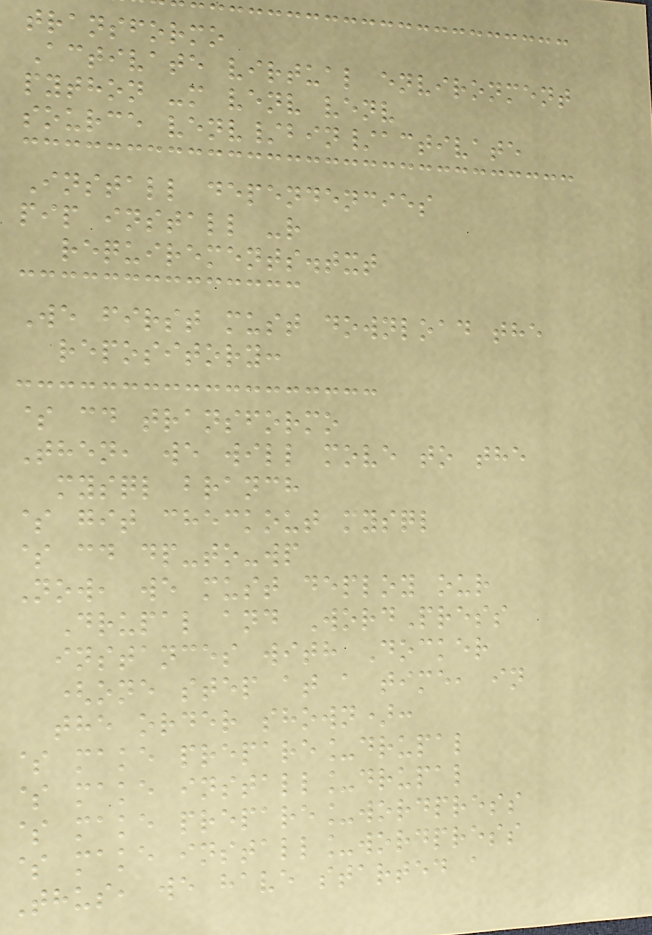transformo
Activate virtual environment
python -m venv venv
source venv/bin/activate
Install dependencies
pip install -r
requirements.txt
We first must download the
repository:
$ cd transformo
Then, we will move to the
mysql branch
$ git checkout mysql
$ cd dp-to-wp
Now, we must deploy our
Drupal and WordPress
instances with Docker
(one step at a time, in
the order shown):
$ make prepare_drupal
$ make install_drupal
$ make prepare_wordpress
$ make install_wordpress
Thus, we have started a
